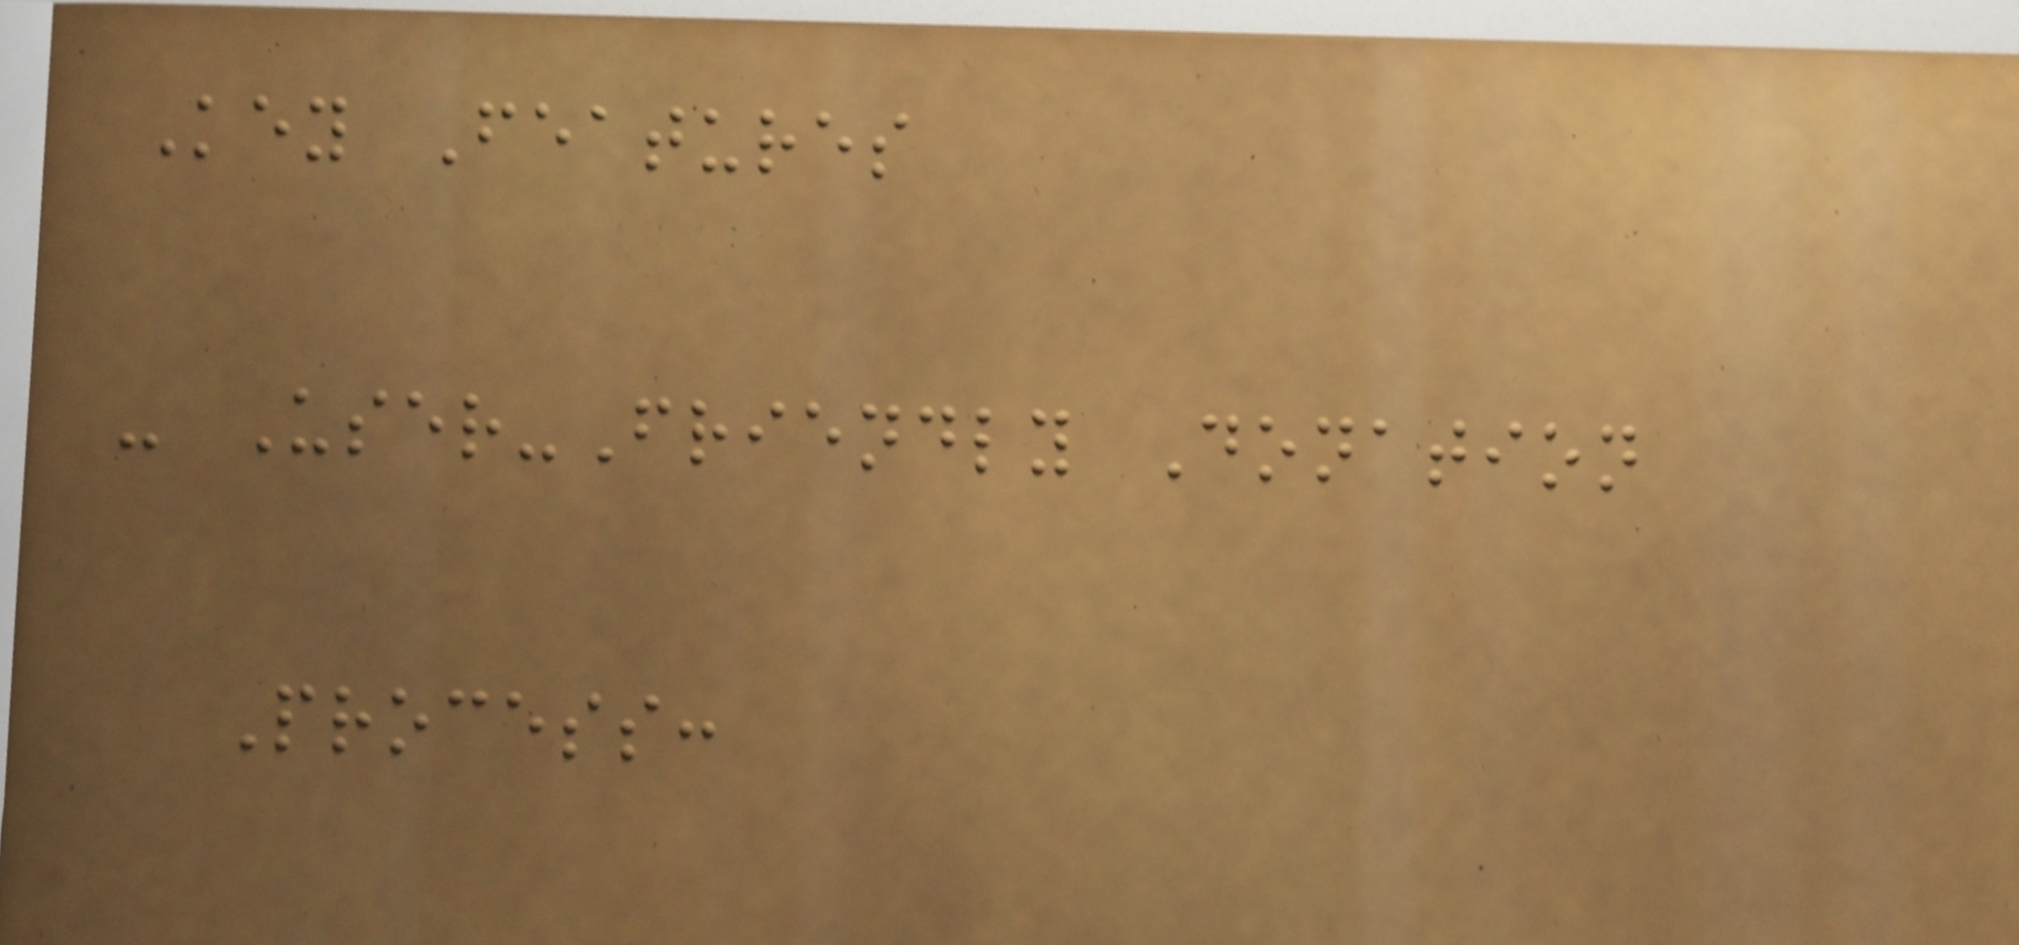Key Features
- User-Friendly Donation
Process:
